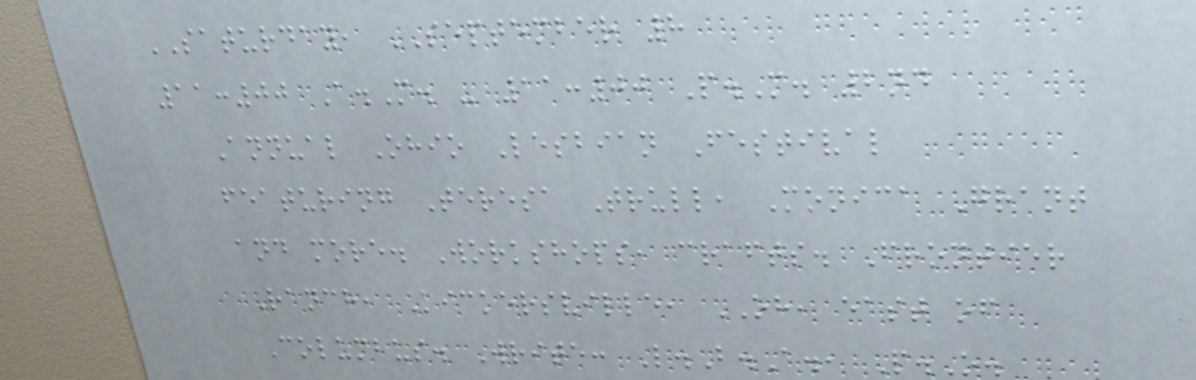SATURDAY, SEPTEMBER 8
11:00 A.M. - 11:00 P.M. 2nd
Annual Ohio Lesbian Festival
featuring Teresa Trull, Monica Grant
and more. Workshops, crafts. Frontier
Ranch, Kickersville, OH, east of
Columbus. Write: L.B.A., P.O.
